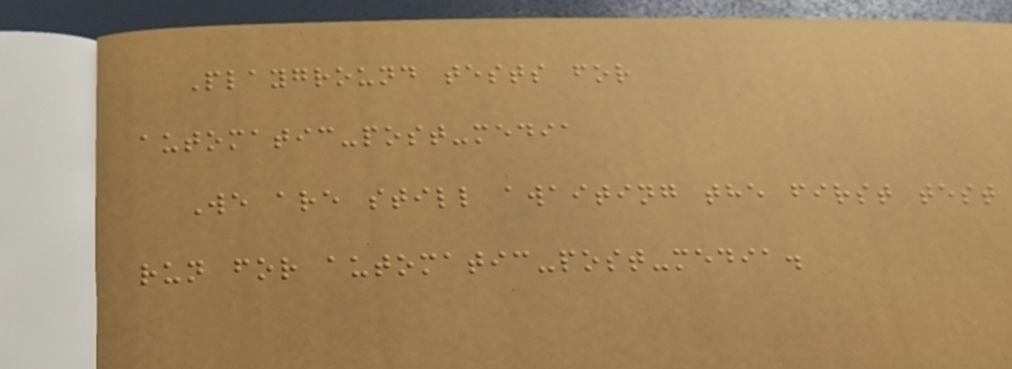Playground tests for
automatic-post-media
We are still awaiting the first test
run for automatic-post-media.
